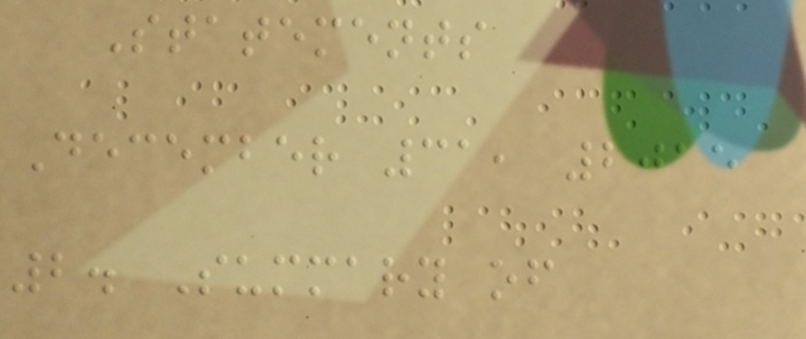Statements
December 31, 2015
2. Summary of
